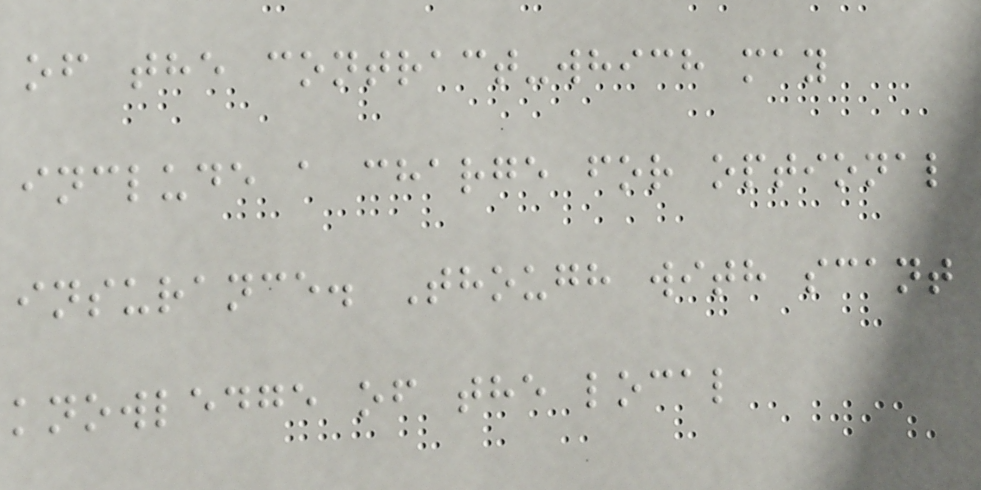of the contract-which may
include a charge for optional
insurance. Though with scant
knowledge of the local
